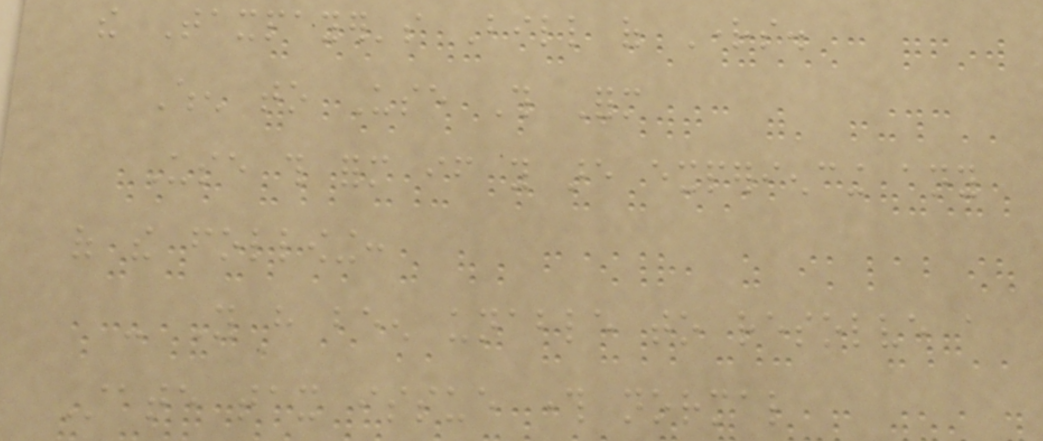the Taxpayer's Bill of Rights.
When to Use This Form
Use this form if you are experiencing any
of the following:
- You have been unable to resolve a
State tax issue through normal
